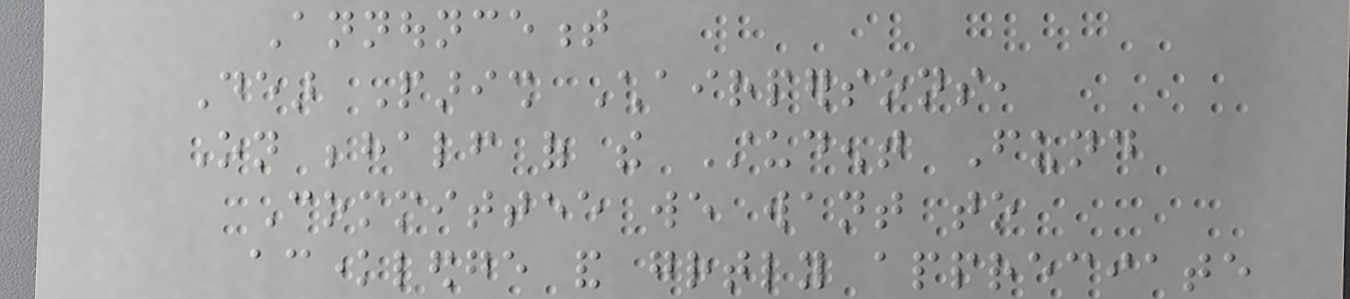Announcement
Dear Parish Chairpersons,
On behalf of the Student Fund
Committee we want to
acknowledge and greatly appreciate
